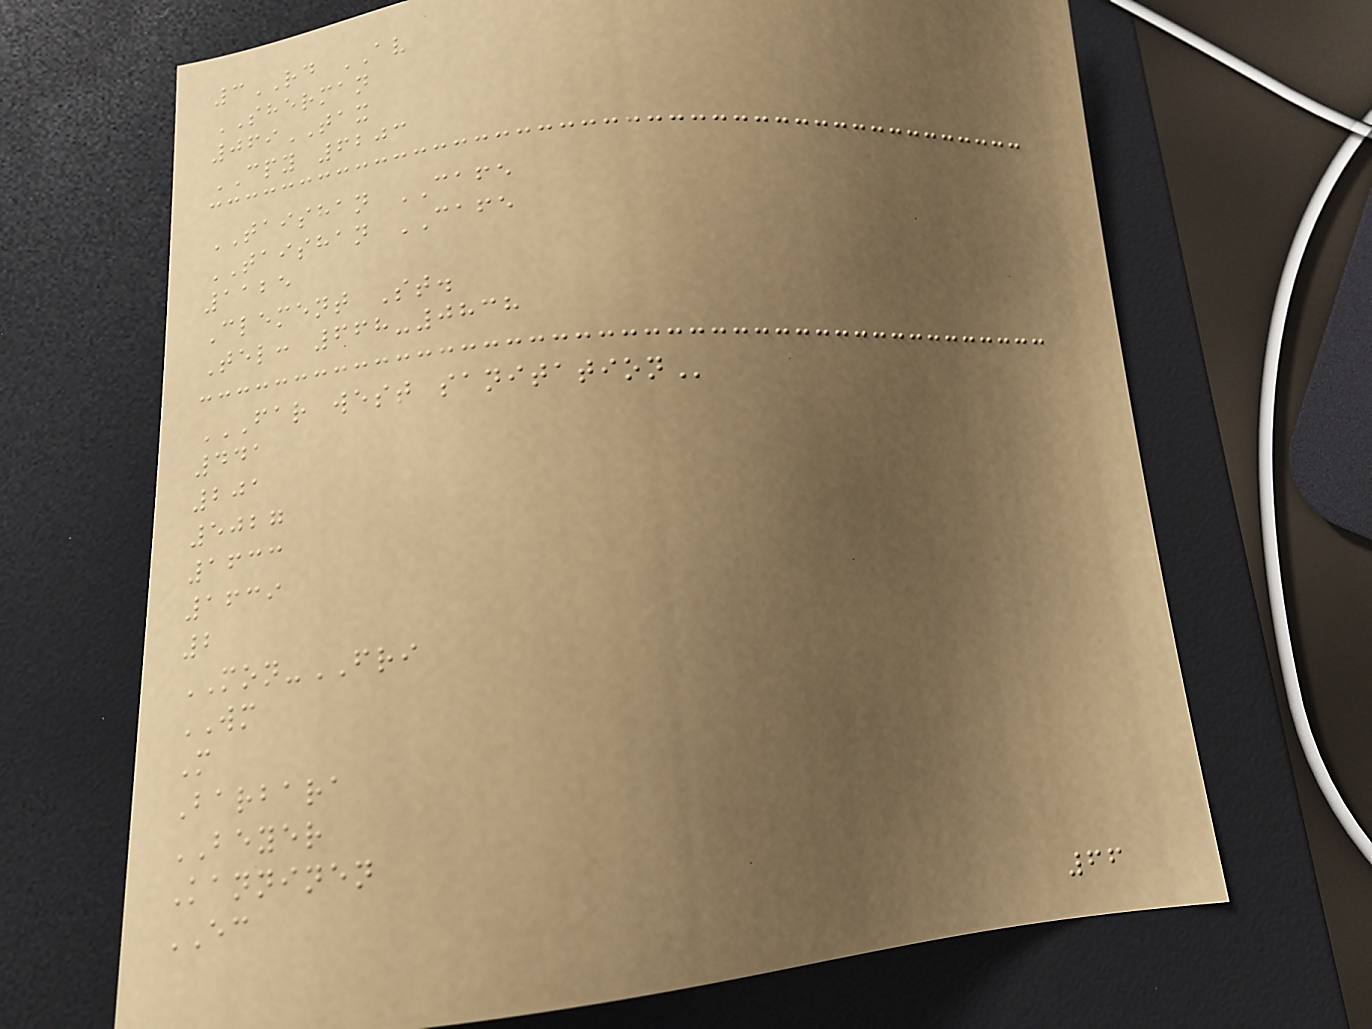3RD AV
SHERMAN
069TAX
CPY 6203
TAISHAN CAFE
TAISHAN CAFE
1125
Clement St.
Tel: 668-0838
FAR WEST SANITATION
441
201
5027
1633
1639
2
MON-FRI
WM
M
Barbara
BEYER
Kanninen
EC
66
